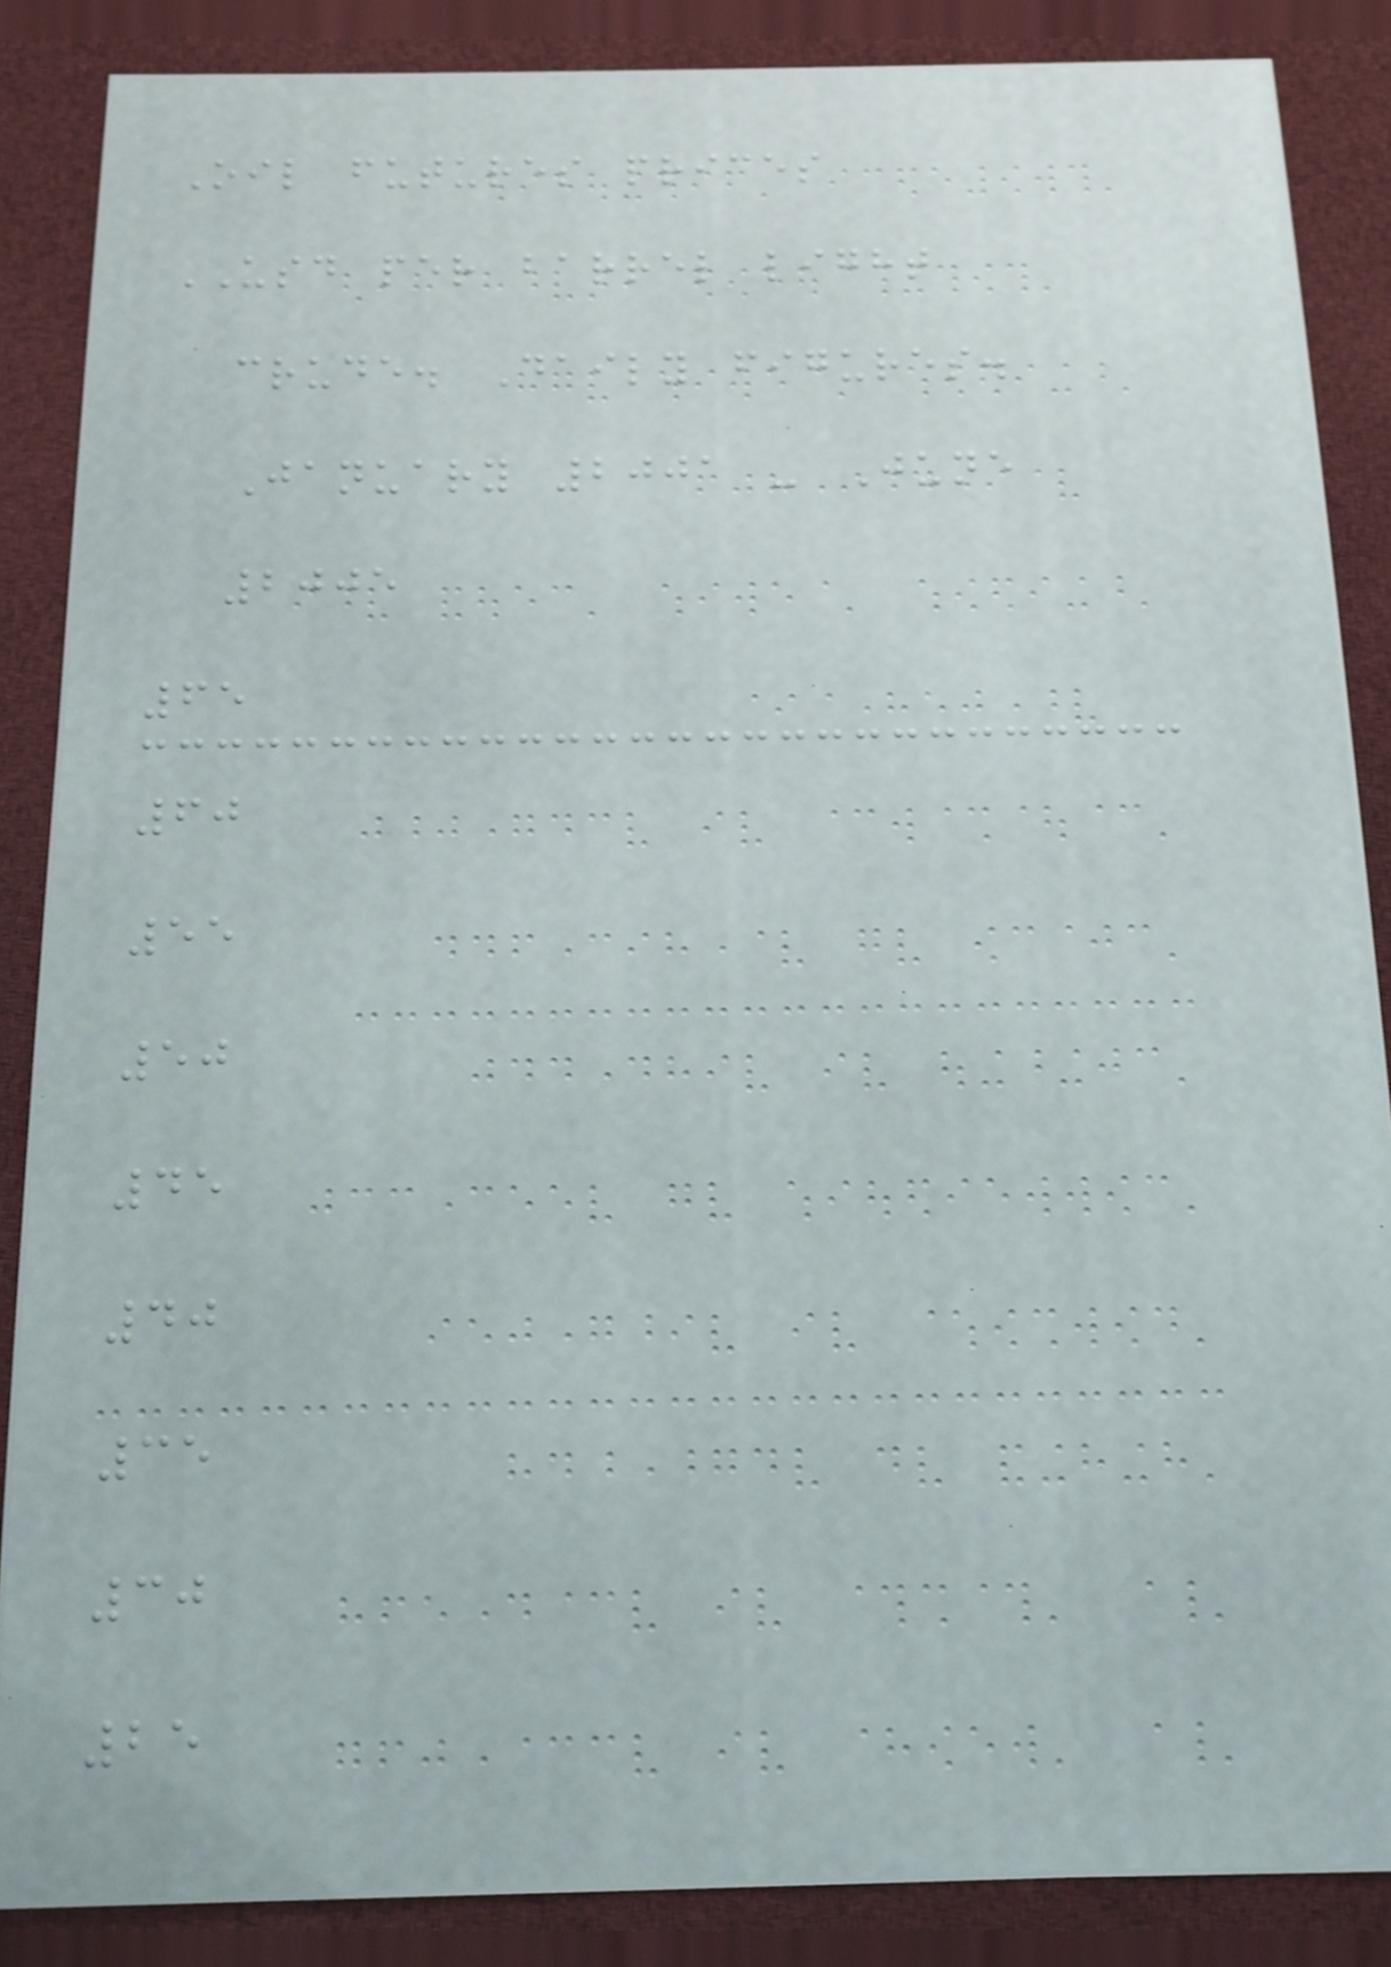Oil futures prices
USD per barrel light
crude. Daily figures.
January 2001 - June
2005
65
60
55
50
45
40
35
30
25
